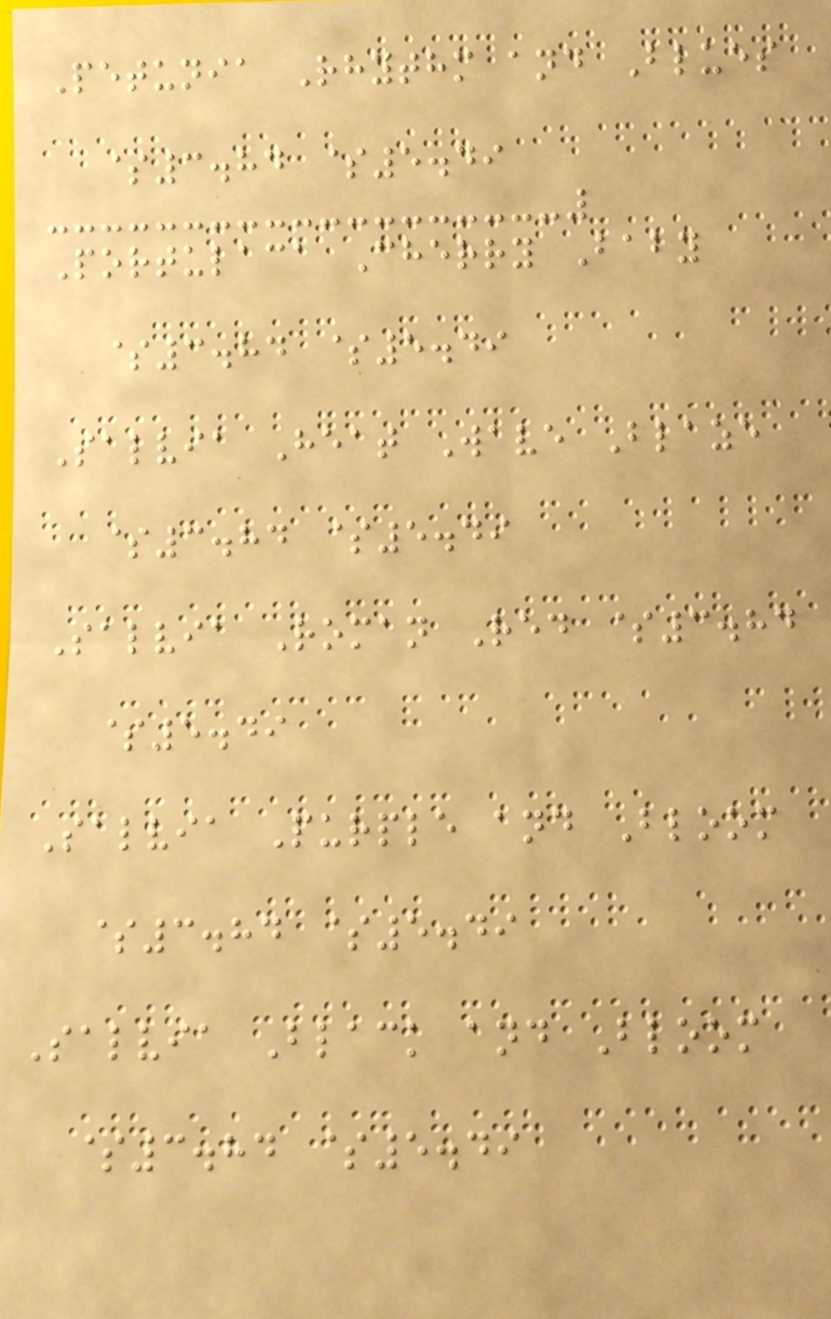Petunia Rhythm and Blues
$3.84 $5.49
Portulaca Cherry Baby
$3.84 $5.49
Salvia Heat Wave Blaze
$3.84 $5.49
Salvia Roman Red $3.84
$5.49
Salvia Purple and Bloom
$3.84 $5.49
Salvia Black and Bloom
$3.84 $5.49
